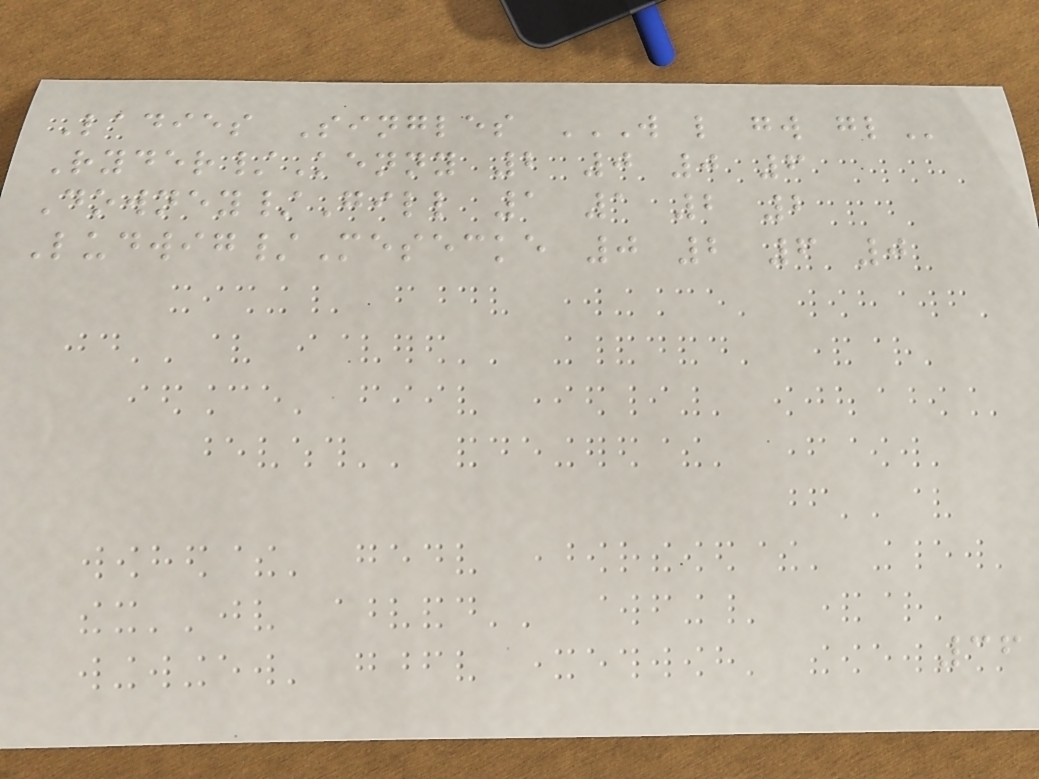Ladies Singles W L GW GL
Ryder/Kenny 2 0 0 6
Downey/Gill 1 1 2 2
Ludwig/Mesecke 0 2 6 0
36
